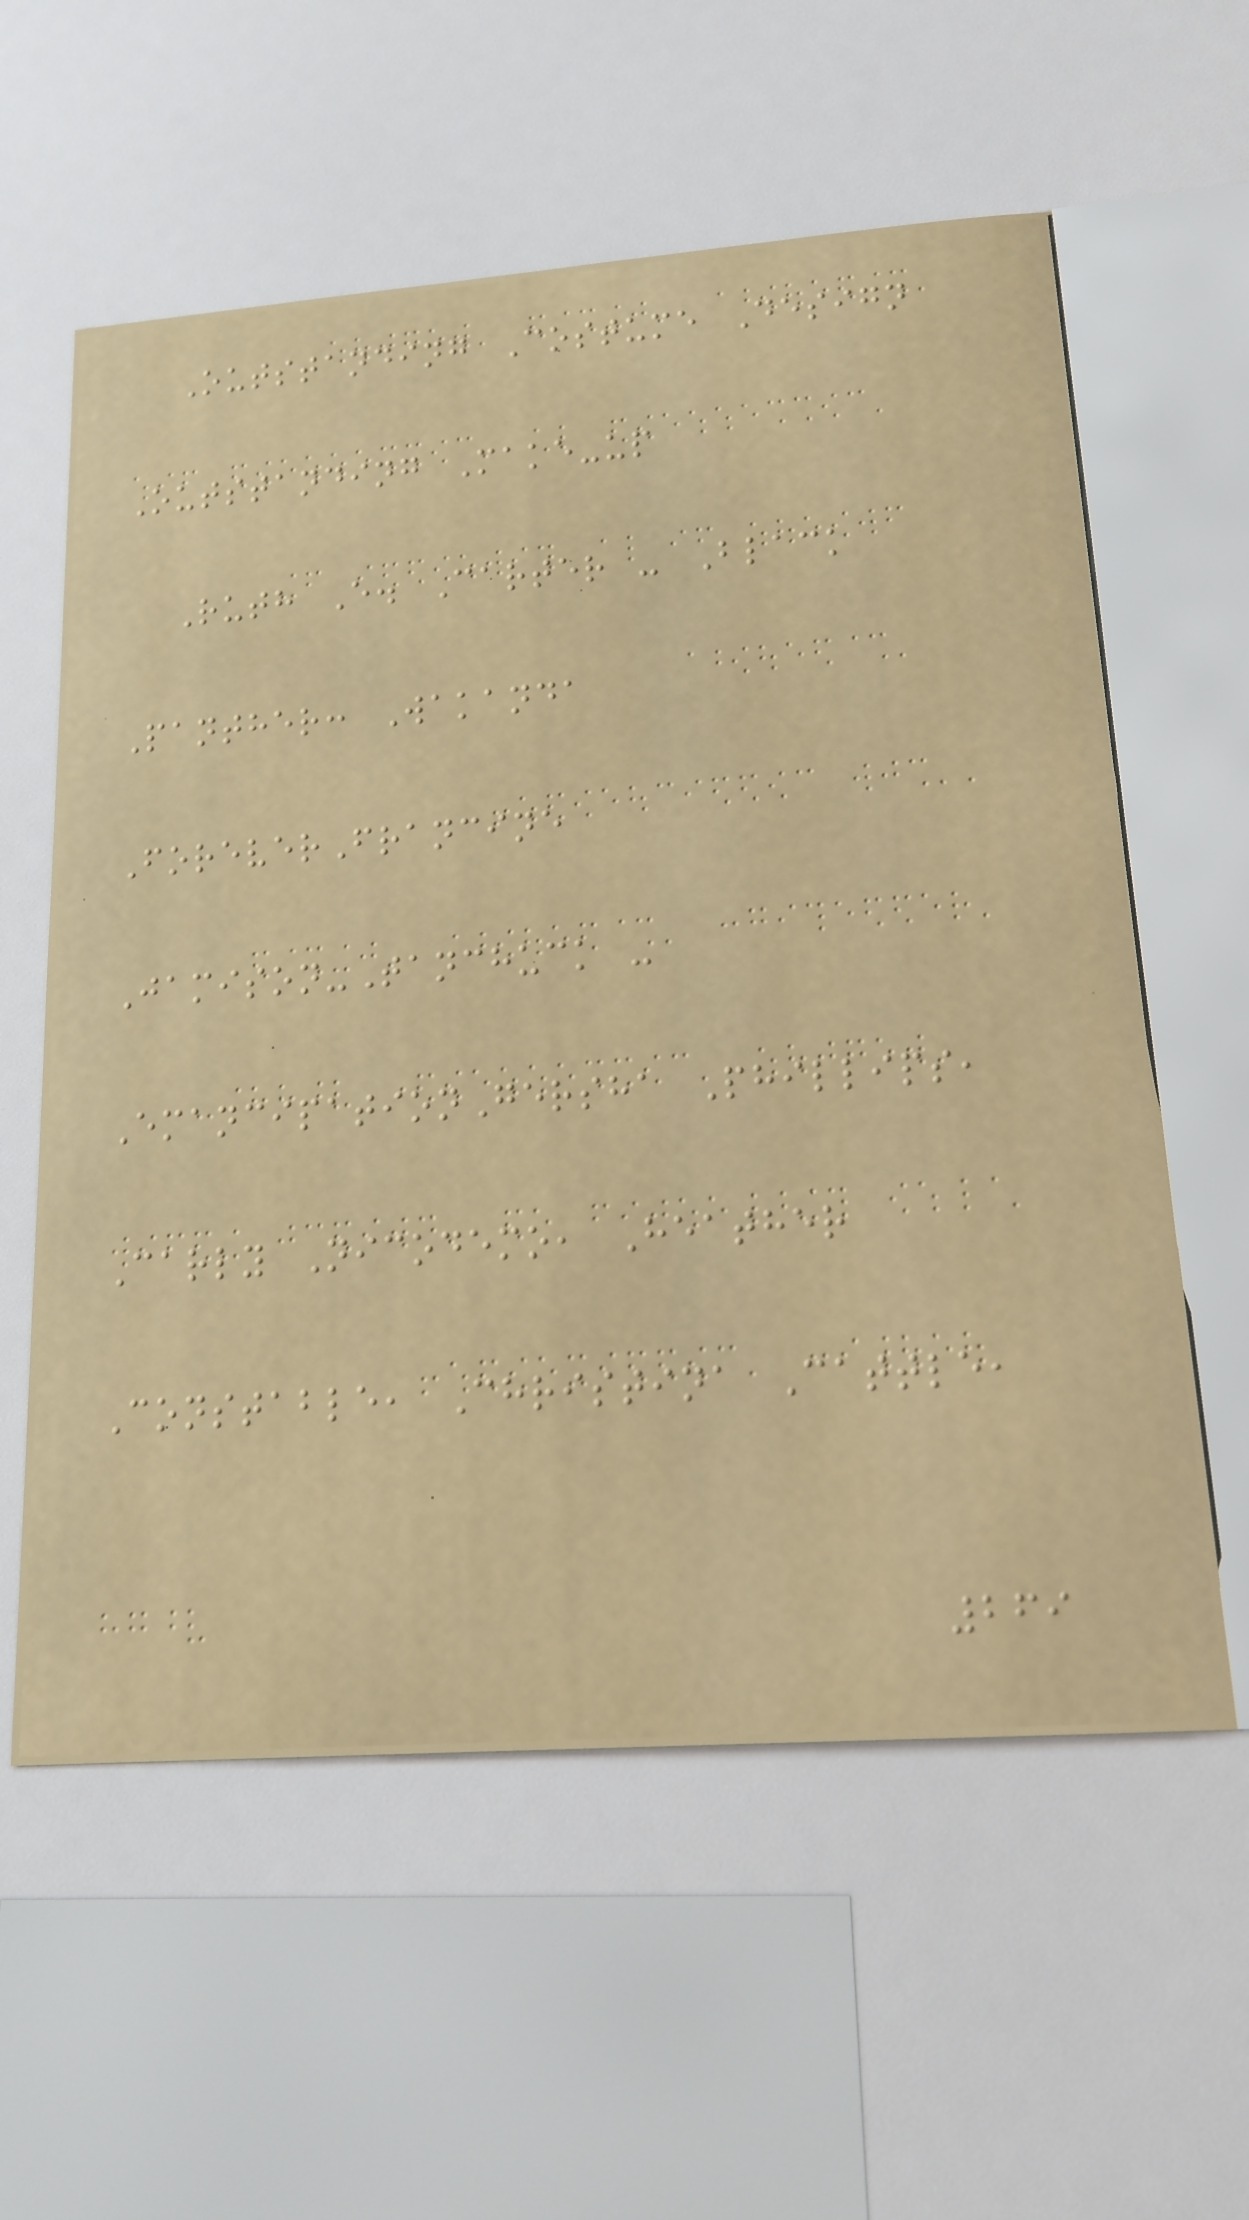Outstanding Costume Design
Outstanding Make-up
Ruth E. Carter - Black
Panther: Wakanda
ForeverFrancine
Jamison-Tanchuck -
EmancipationGersha Phillips,
Carly Nicodemo, Heather
Constable, Christina Cattle,
269
